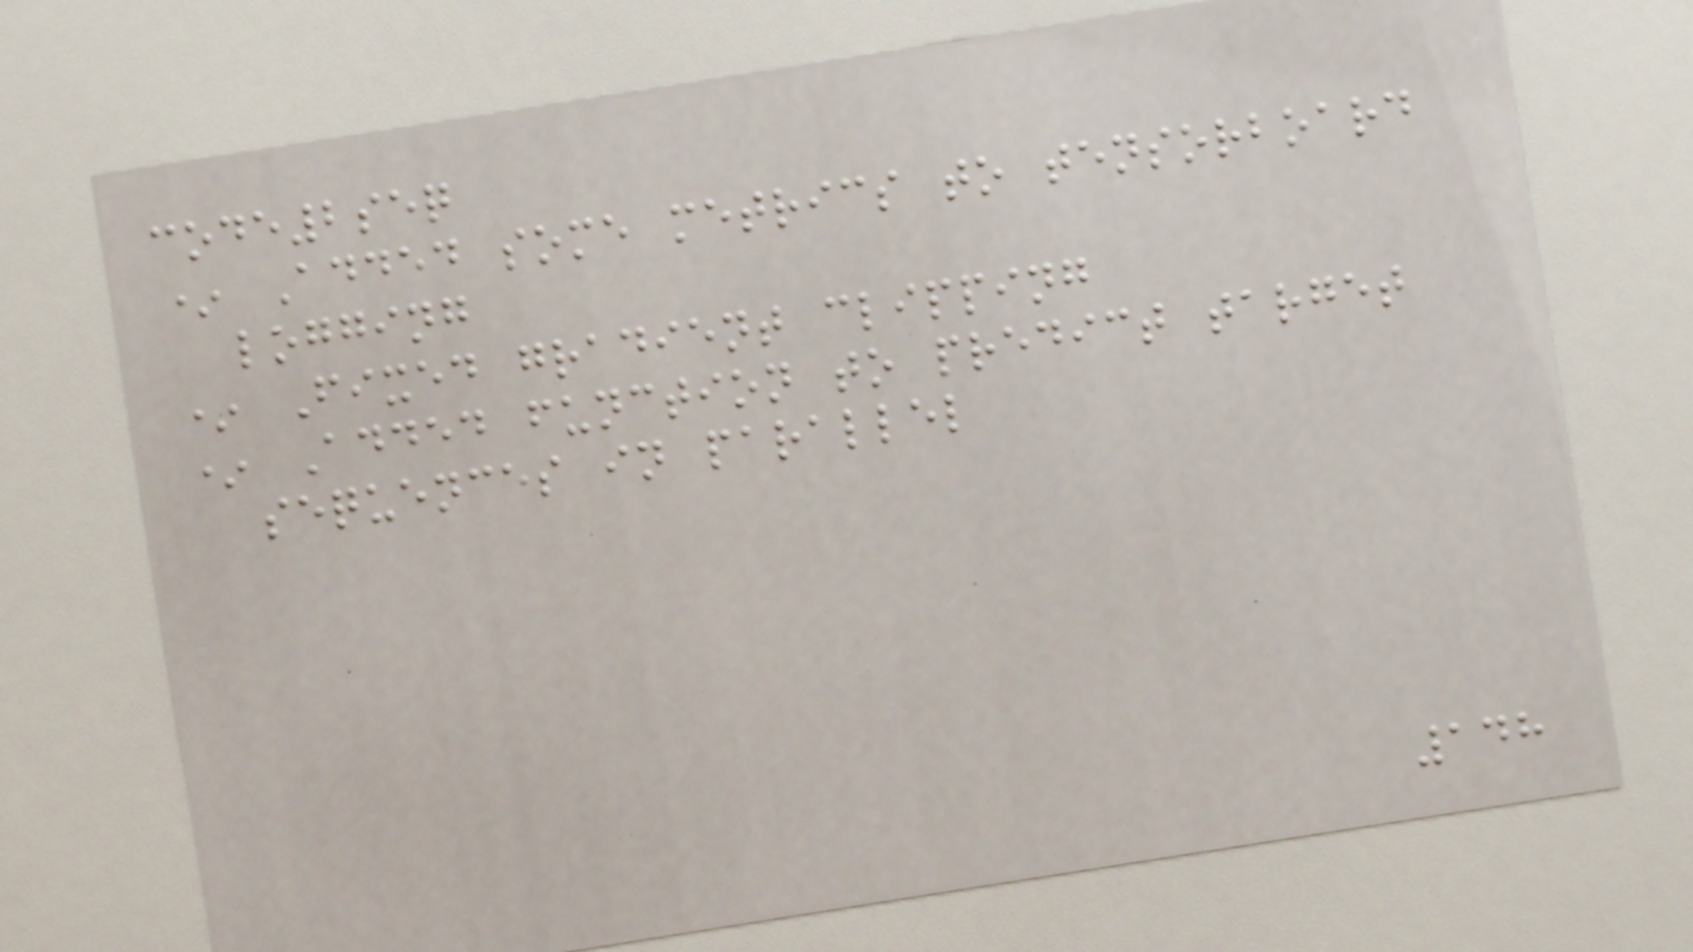code2seq
* Added some metrics to tensorboard
logging
* Fixed gradient clipping
* Added function to predict target
sequences in parallel
148
